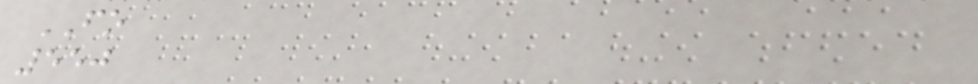FO
550
